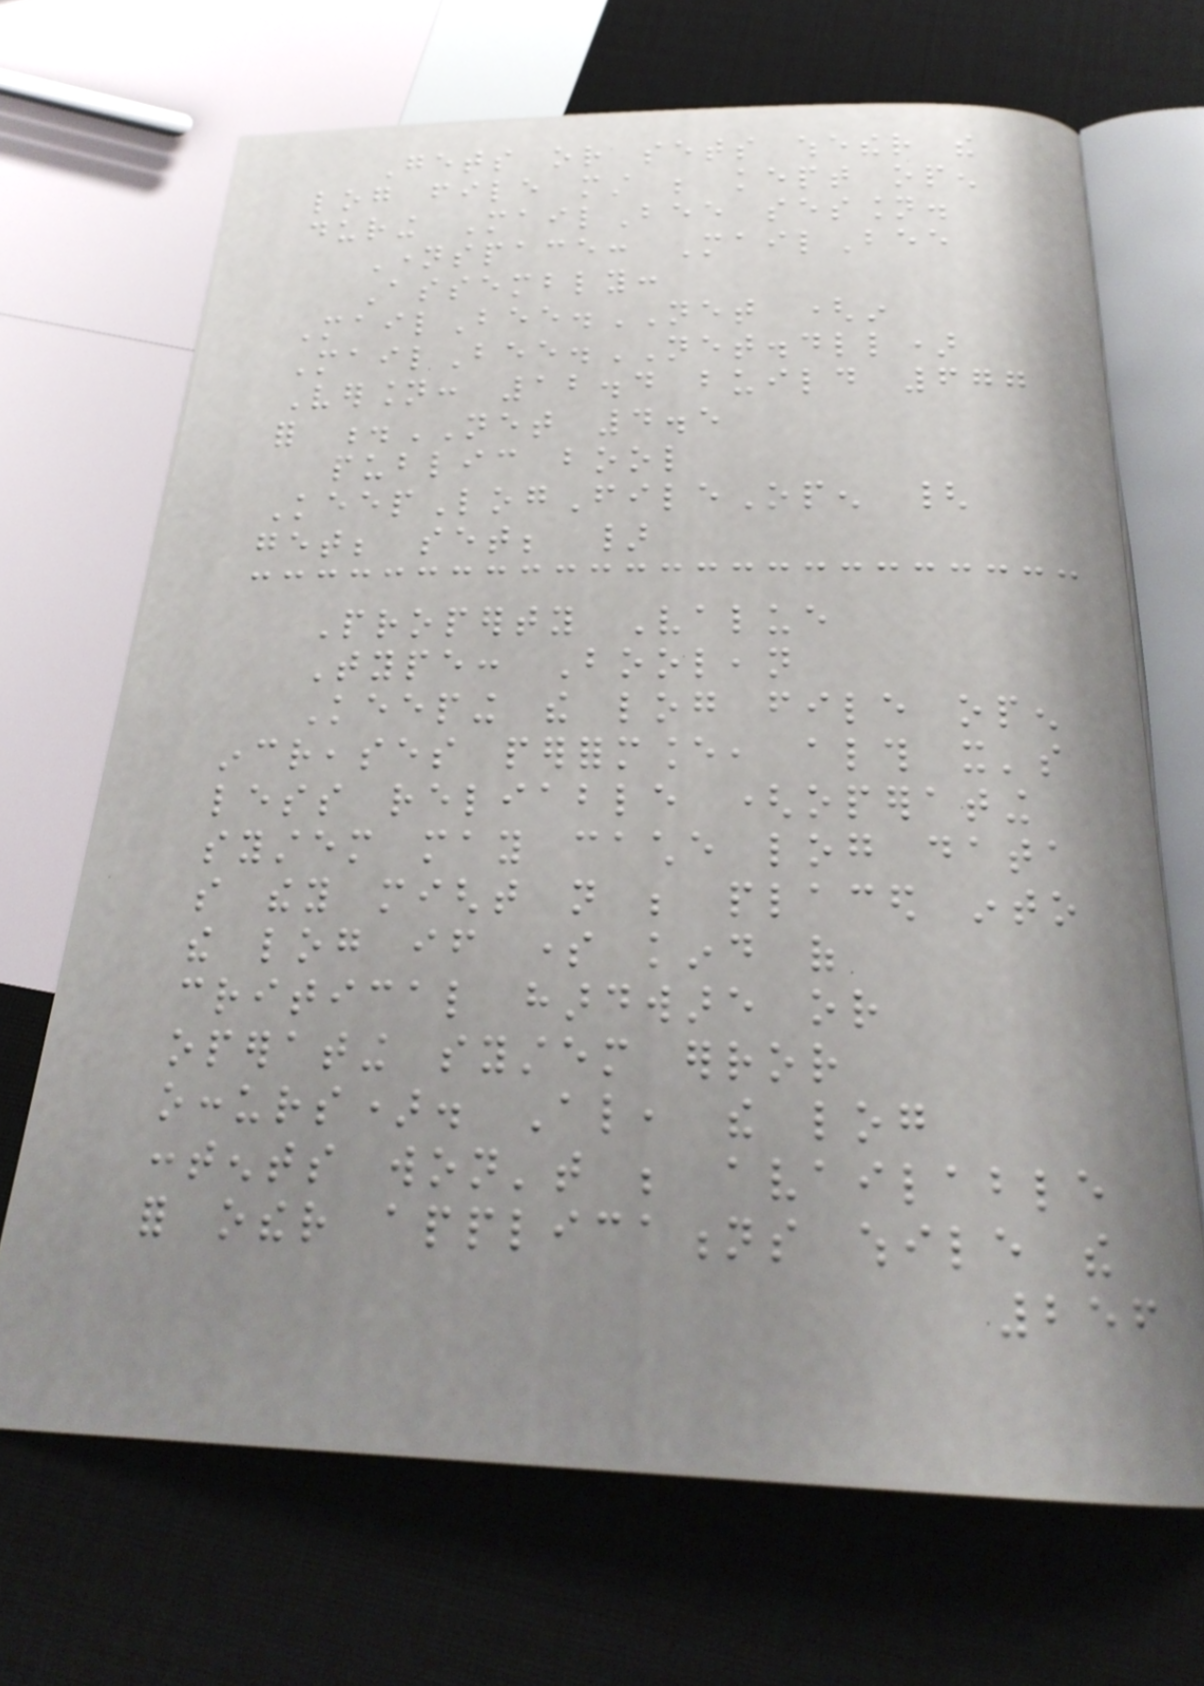Gets or sets whether the
log file must be kept open
during MailBee session.
Namespace: MailBee
Assembly:
MailBee.NET (in
MailBee.NET.dll)
Version: 12.4 build 677
for .NET 4.5
public bool
KeepLogFileOpen {
get; set; }
Property Value
Type: Boolean
Keeping the log file open
increases performance, although it's
less reliable (operating
system may cache log data
so they might not be placed into
the log if some kind of
critical hardware or
operating system error
occurs). Also, the log
contents won't be available
for other applications while the
256
